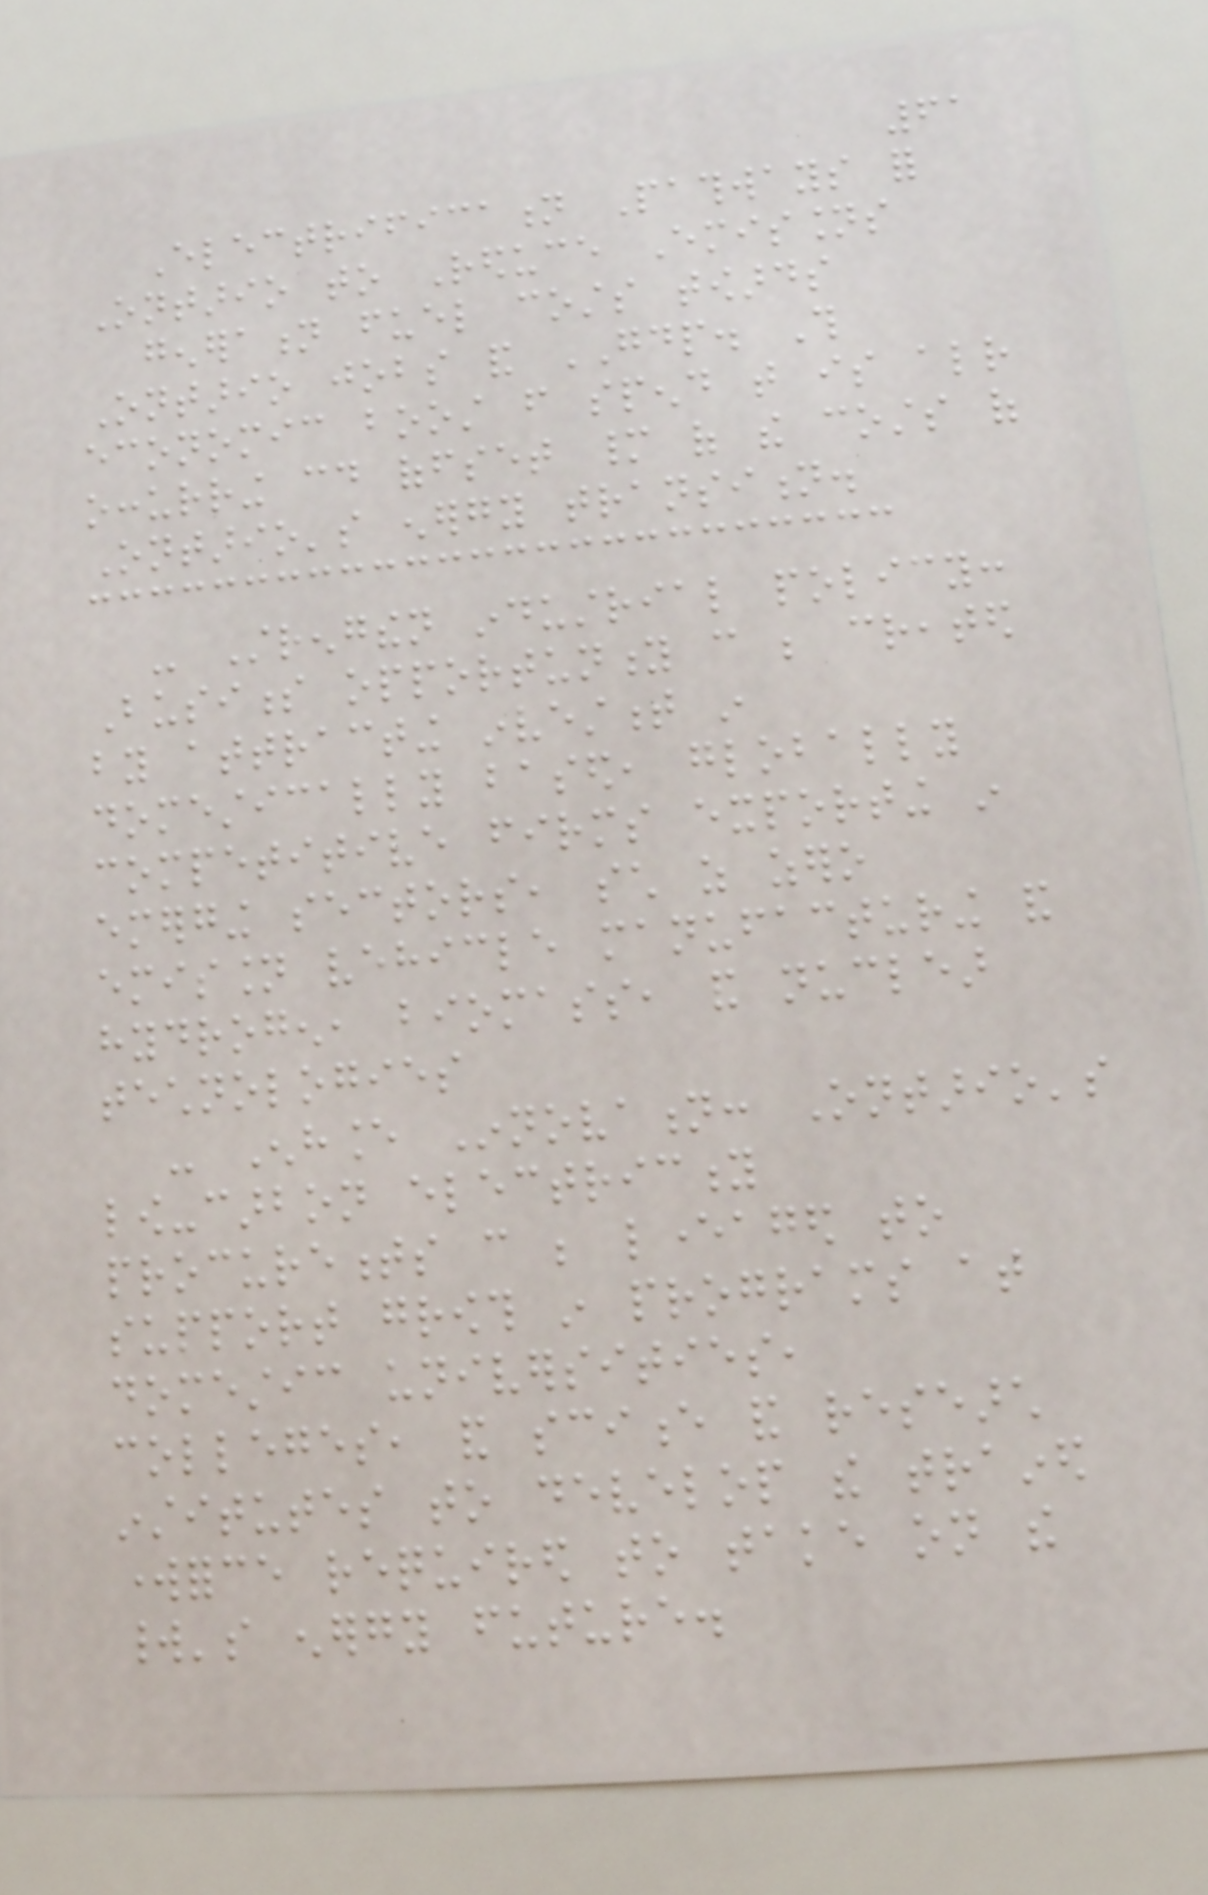61
Electrification Pathways for
Ontario to Reduce Emissions
generation fuel costs towards
Ontario jobs and GDP. This
economic boost from spend that is already
occurring could offset many of the costs of
Ontario's energy transition.
- Strengthen industrial policy:
Business opportunity can be created
by attracting investment in
domestically based, globally
competitive firms exporting in
emerging sectors, such as zero
emission vehicle manufacturing and
hydrogen, biomass, and nuclear
technologies
- Enhance Innovation: Ontario's
low-carbon electricity
procurements can be leveraged to
support growth in programs at
domestic universities,
colleges, and science and research
institutes to develop the trained
workforce required to take on the
world's energy future.
